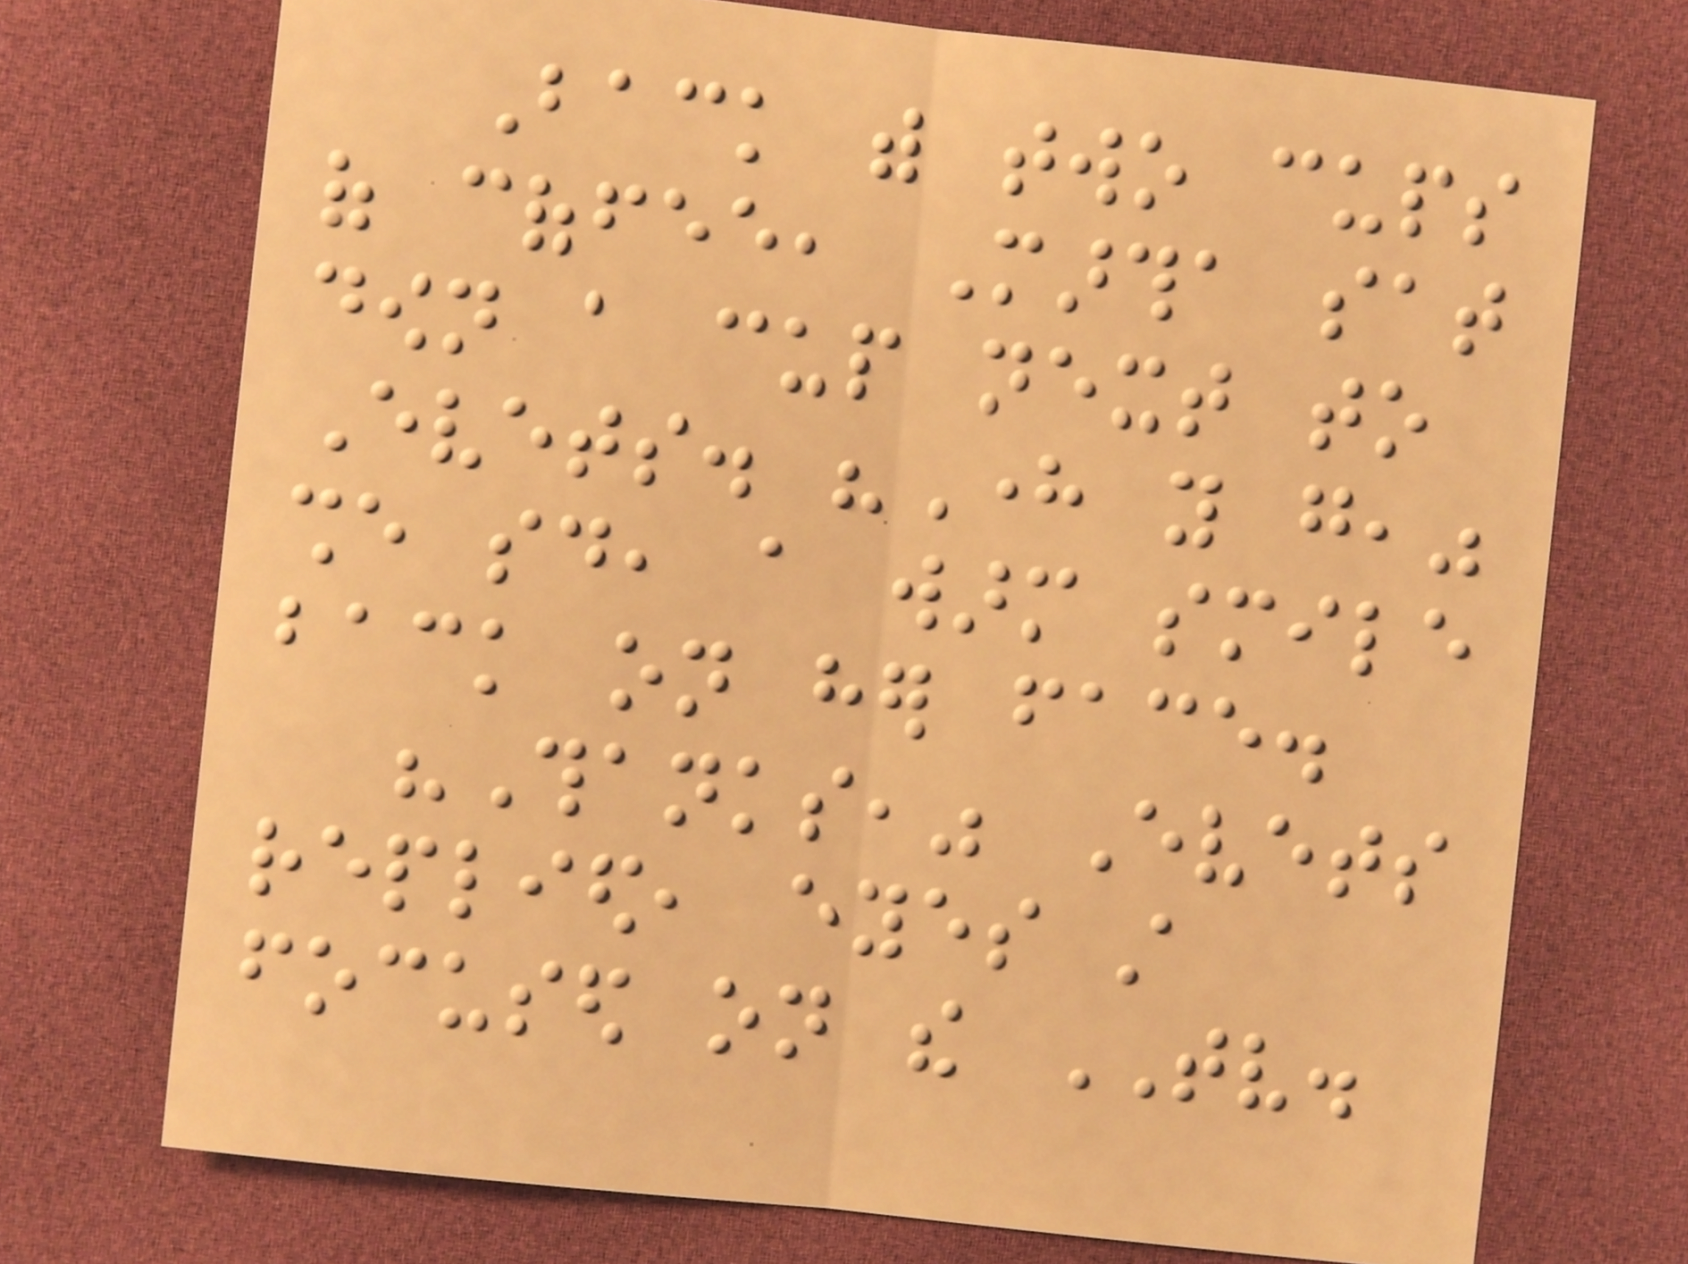Back with two cups
of coffee, Martha sat
down a cup next to
Evets. "Here you go,"
she said, a warm smile
back on her face.
"Thanks," Evets
replied, eyes still
focused on the TV.
